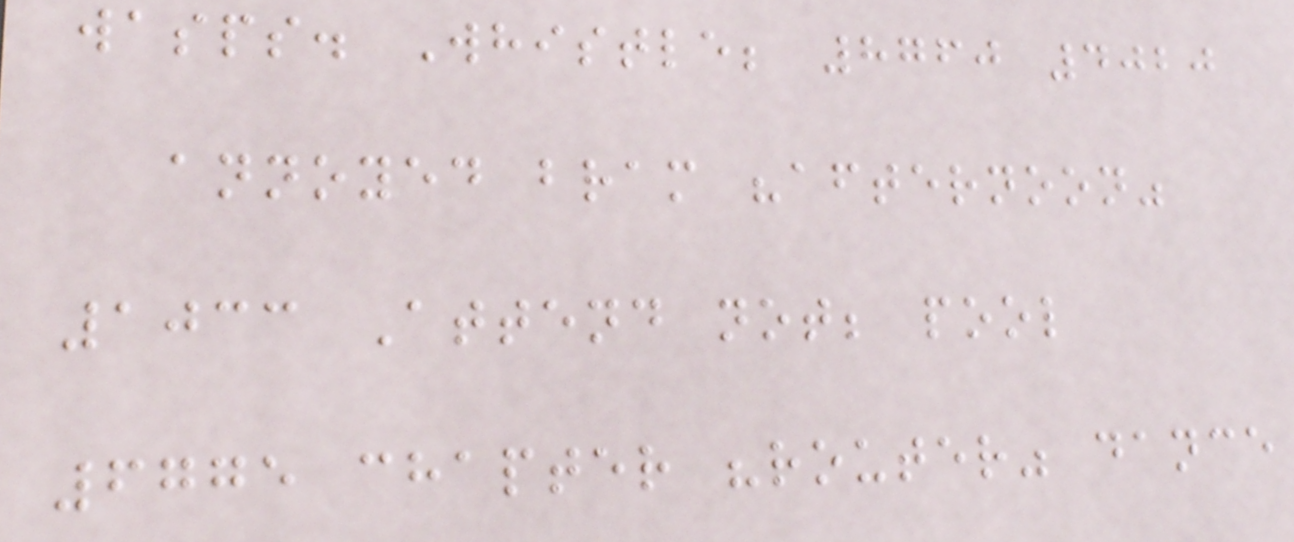wasps. Whistle; 8760 4020
annoyed bram "afternoon"
1033 Attend not; pool
6775 chapter "router" dance
